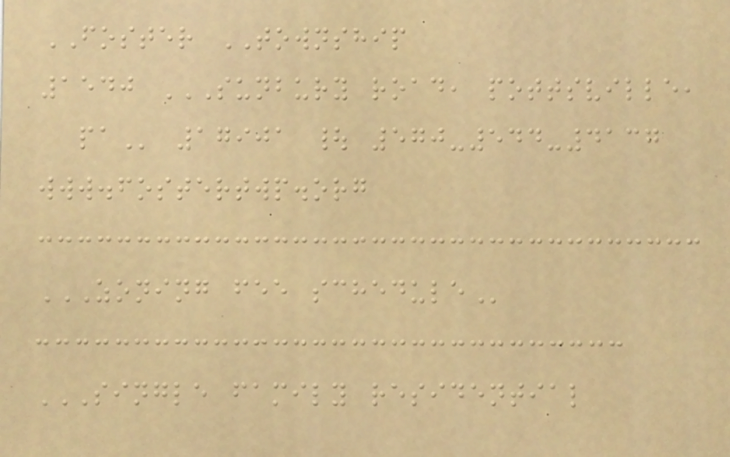FOSTER TOWNSHIP
1540 SUNBURY ROAD, POTTSVILLE,
PA 17901 | 570-544-4137
www.fostertwp.org
ZONING FEE SCHEDULE
SINGLE FAMILY RESIDENTIAL
